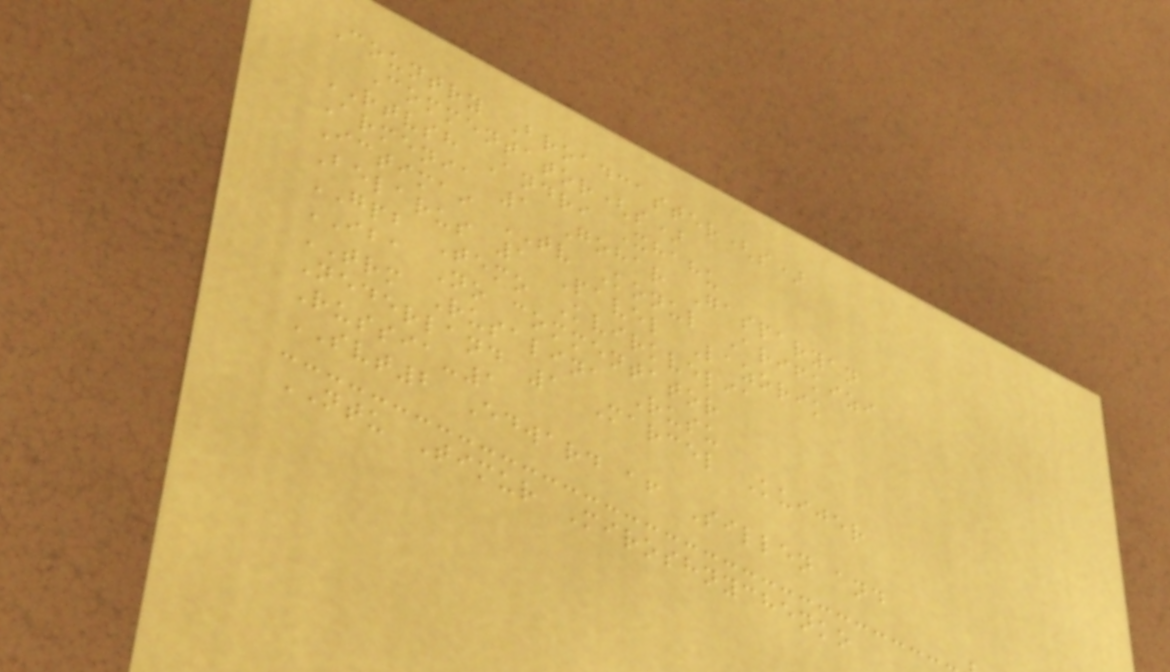Country Broadcaster(s)
Commentator(s)
RTVSH Andri Xhahu
Armenia 1 Gohar Gasparyan
Ictimai TV Konul Arifkizi
Belarus 1 Pavel Lazorik
GPB Temo Kvirkvelia
IBA No commentator
TRM Rusalina Rusu
Nederland 1 Marcel Kuijer
Russia-1
SVT2 Edward af Sillen and
NTU Timur Miroshnychenko
